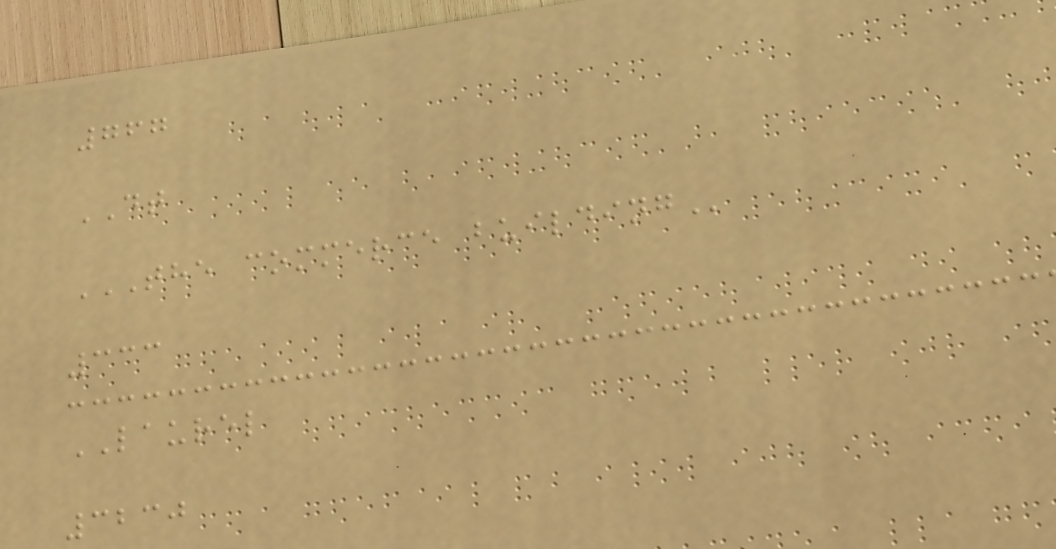767
DT
THE COMMERCE BUILDING
333
LAUREL
3230
